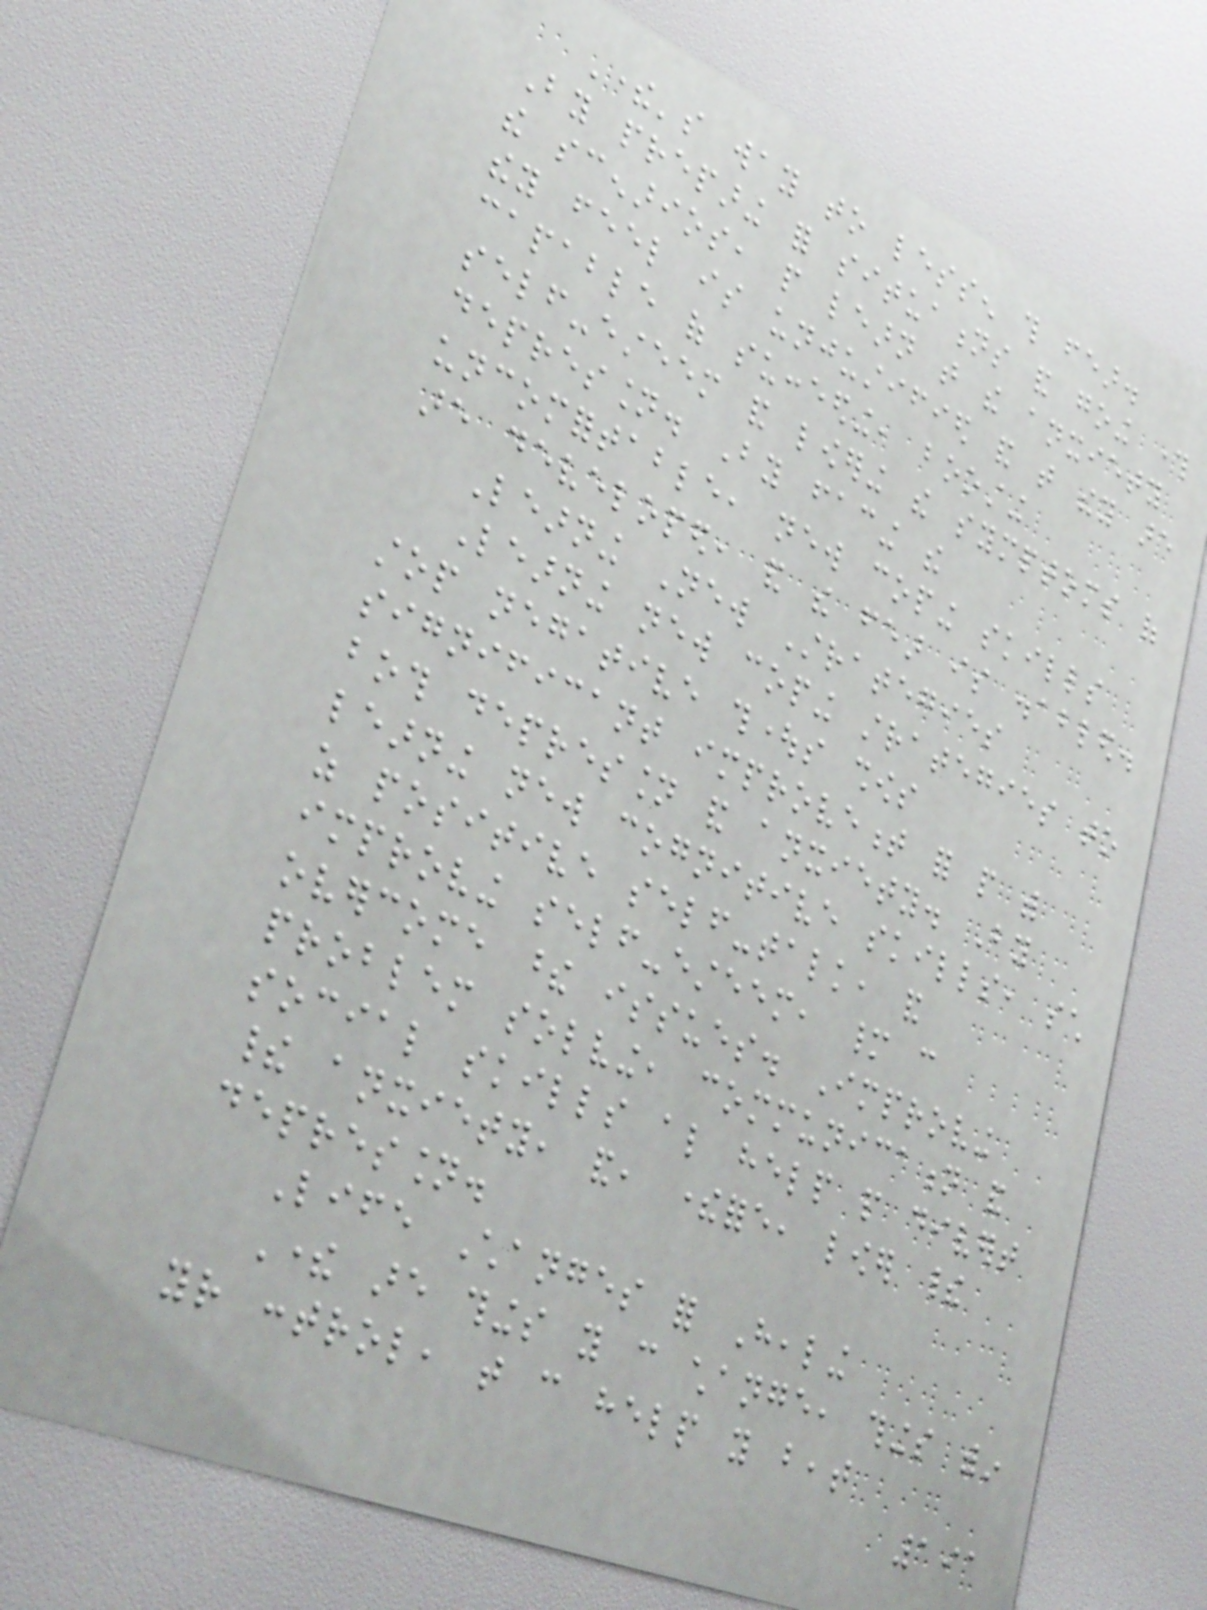There's way to lessen this fear.
By preparing for situations and going through
the scenarios, people learn that the anxiety
they feel is unjustified and that they are
capable of succeeding, boosting
self-esteem and lowering the symptoms of
depression. By facing the
uncomfortable, new coping skills
are developed, and the fear is disabled.
Learning New Strategies
Learning new coping strategies to
stop negative thoughts shows
significant improvement for people with
both depression and anxiety. By
learning new cognitive skills, such
as positive self-talk, and
improving self-esteem, many can
overcome these issues. Improving
problem solving, communication and
social skills also help people divert
their anxiety, and, therefore, lower their
depression.
Life Changes for Healing
There are things you can change, things within
your control, that can help you beat
191
